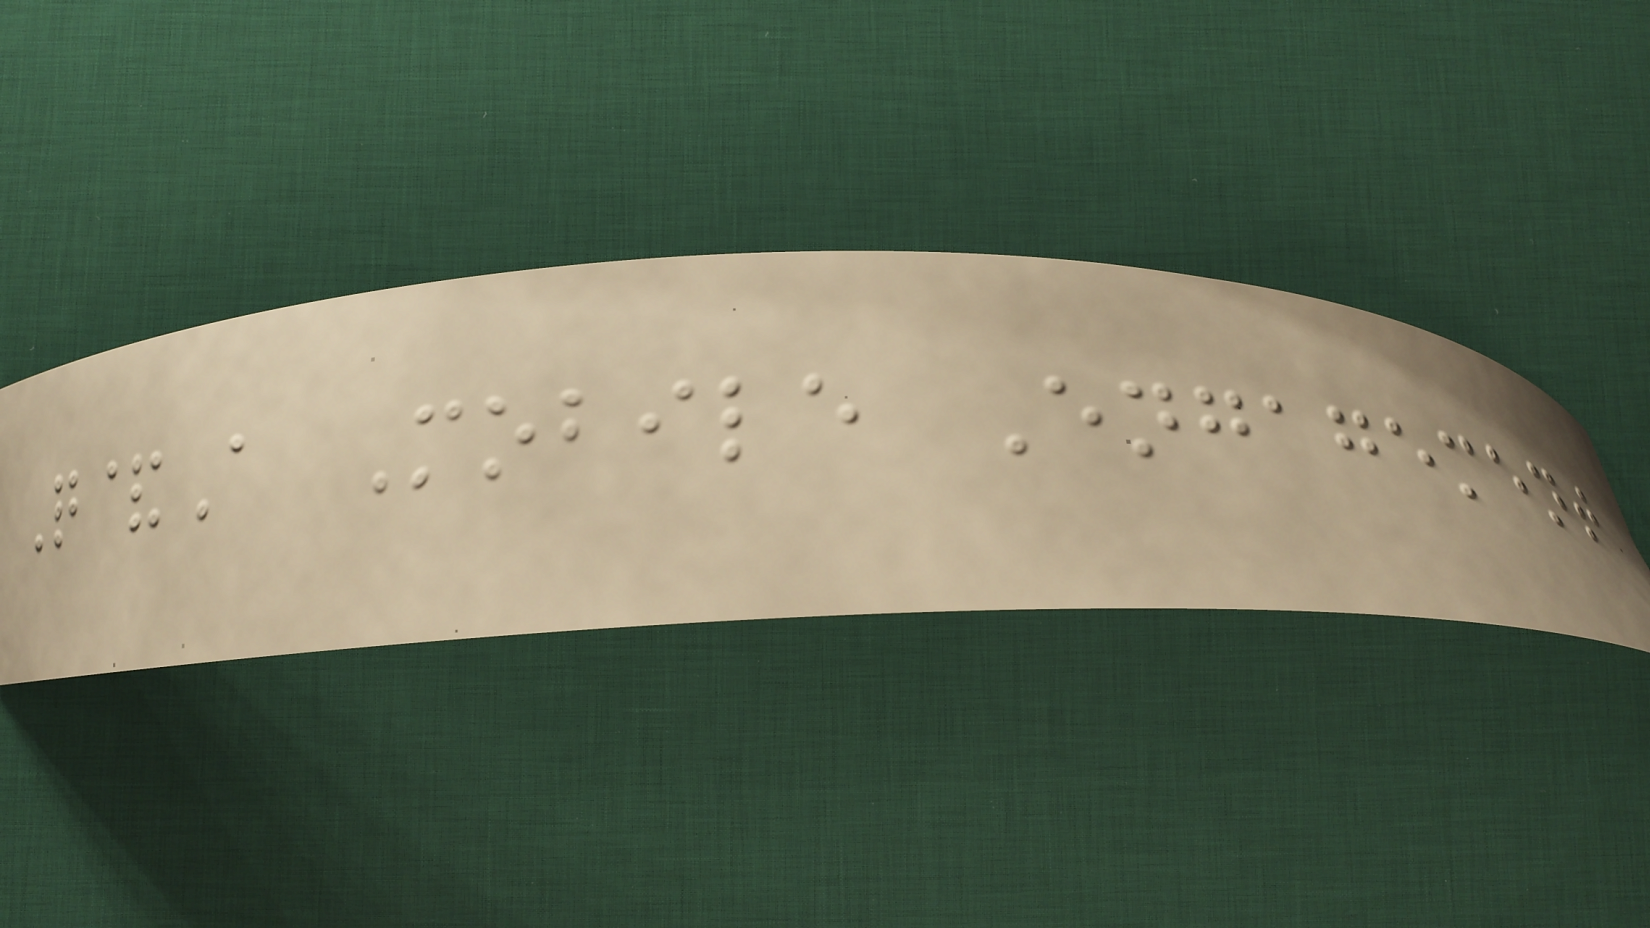Q&A Mobile Engagement
